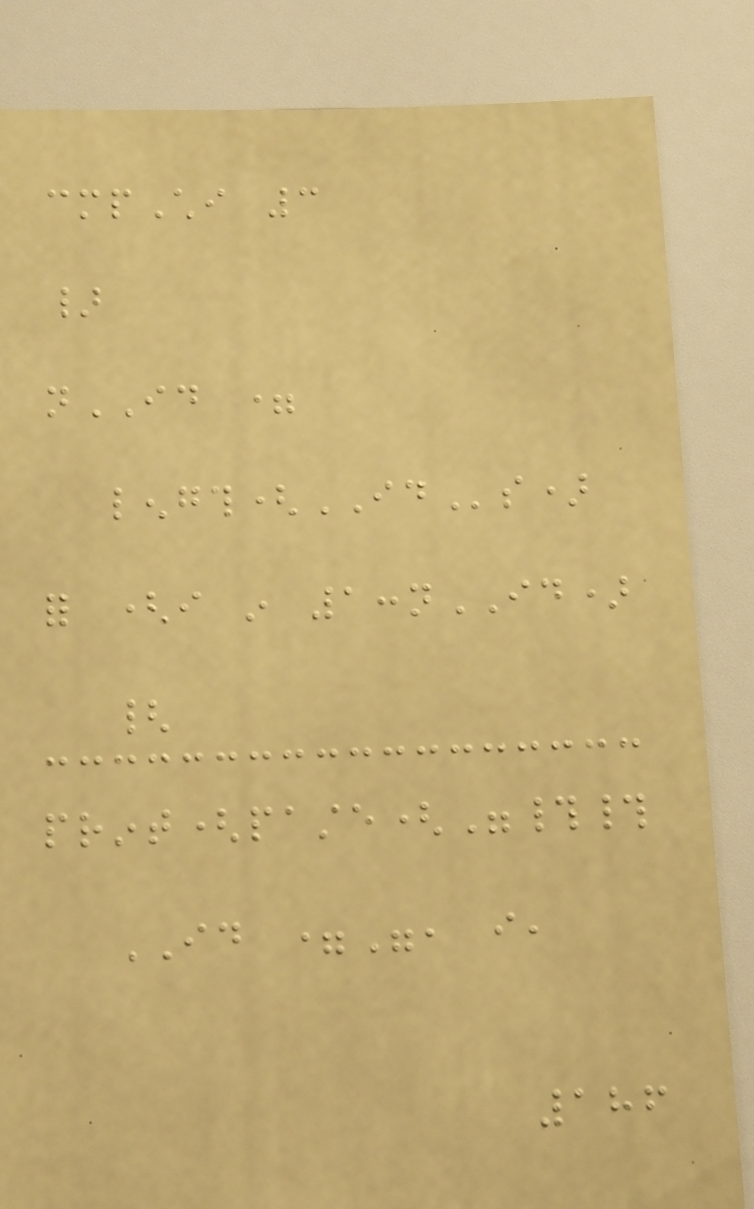cmpChi 3
}
nID =
length(IDs)
for (i in 1:nID)
{
print(paste("##
ID =", i,
186
